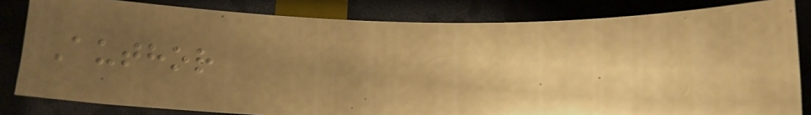Author
